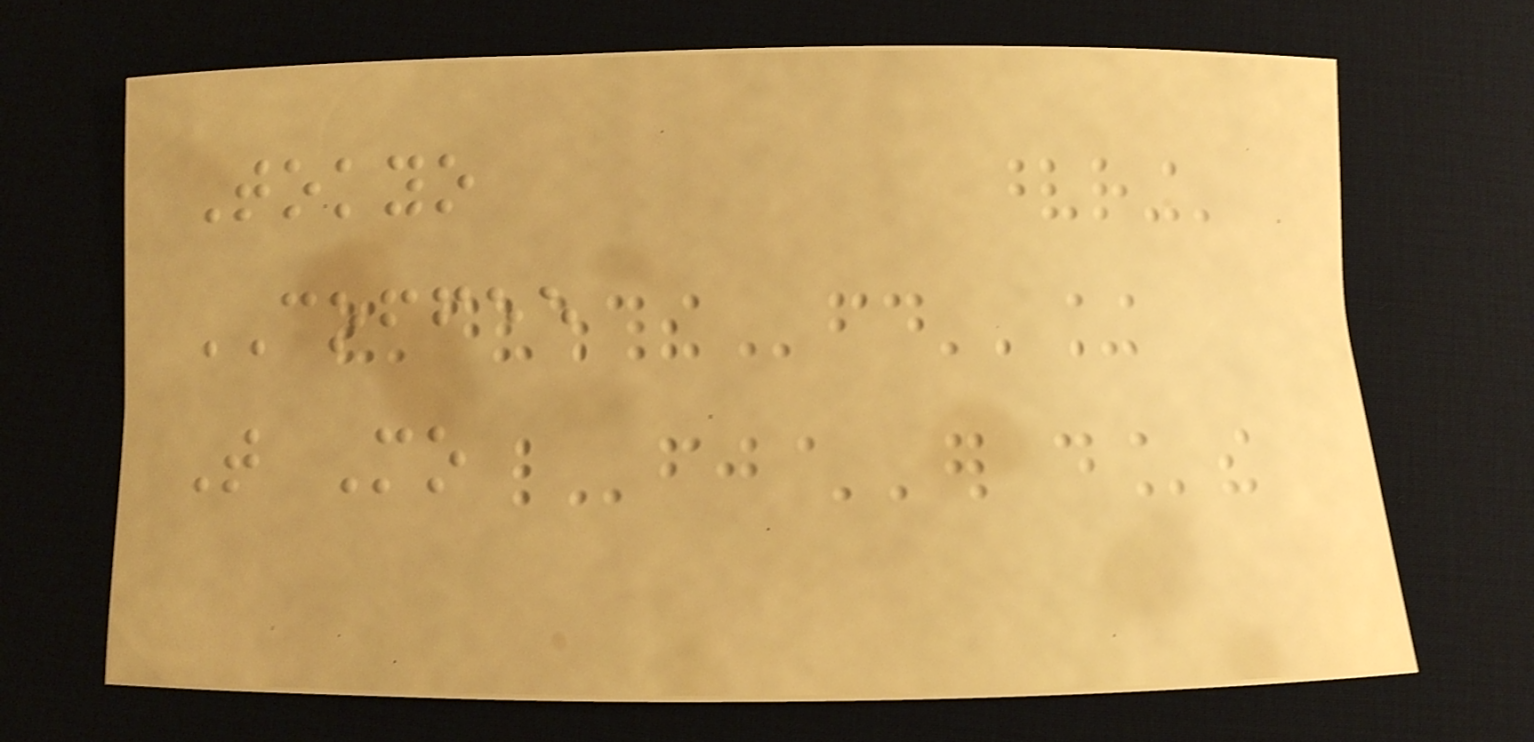Tokyo
COFFEE
T Mo
